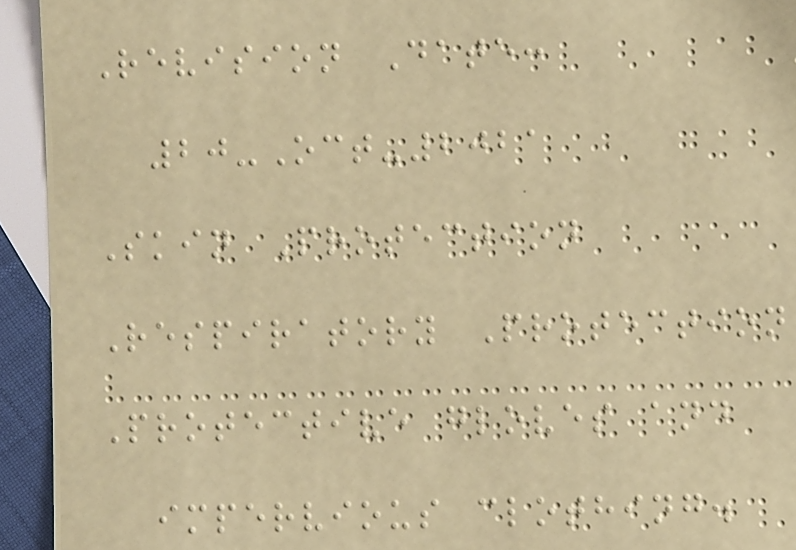Revision Date:
20-Oct-2021
Skin Protection
Respiratory Protection
Protective gloves and
impervious clothing.
